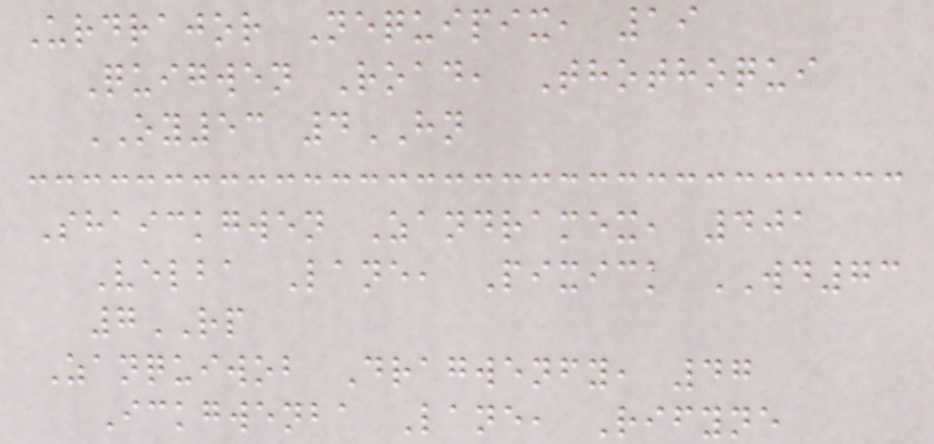Urdrajor Nequipix, 19
Quigwen Road, Thothoqui
OY53 4HN
Shaickgwen Zandramex, 401
Velba Lane, Pixick WD73
7RP
Zanquiwob Dragwenfy, 47
Ickgwenba Lane, Rifyne
